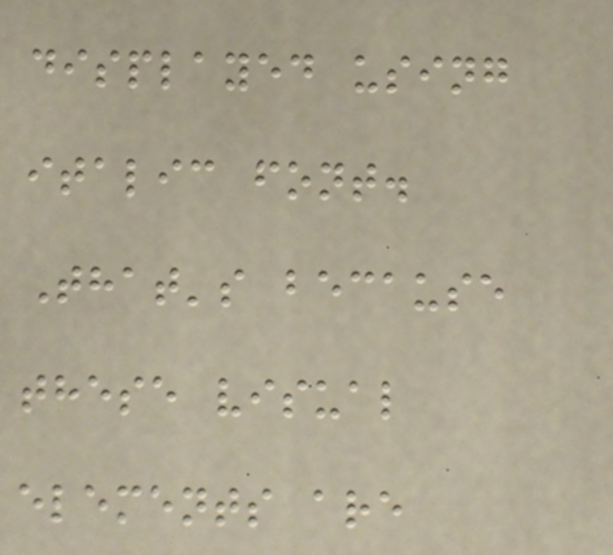displayed using
italic font.
That's because
these visual
elements are
